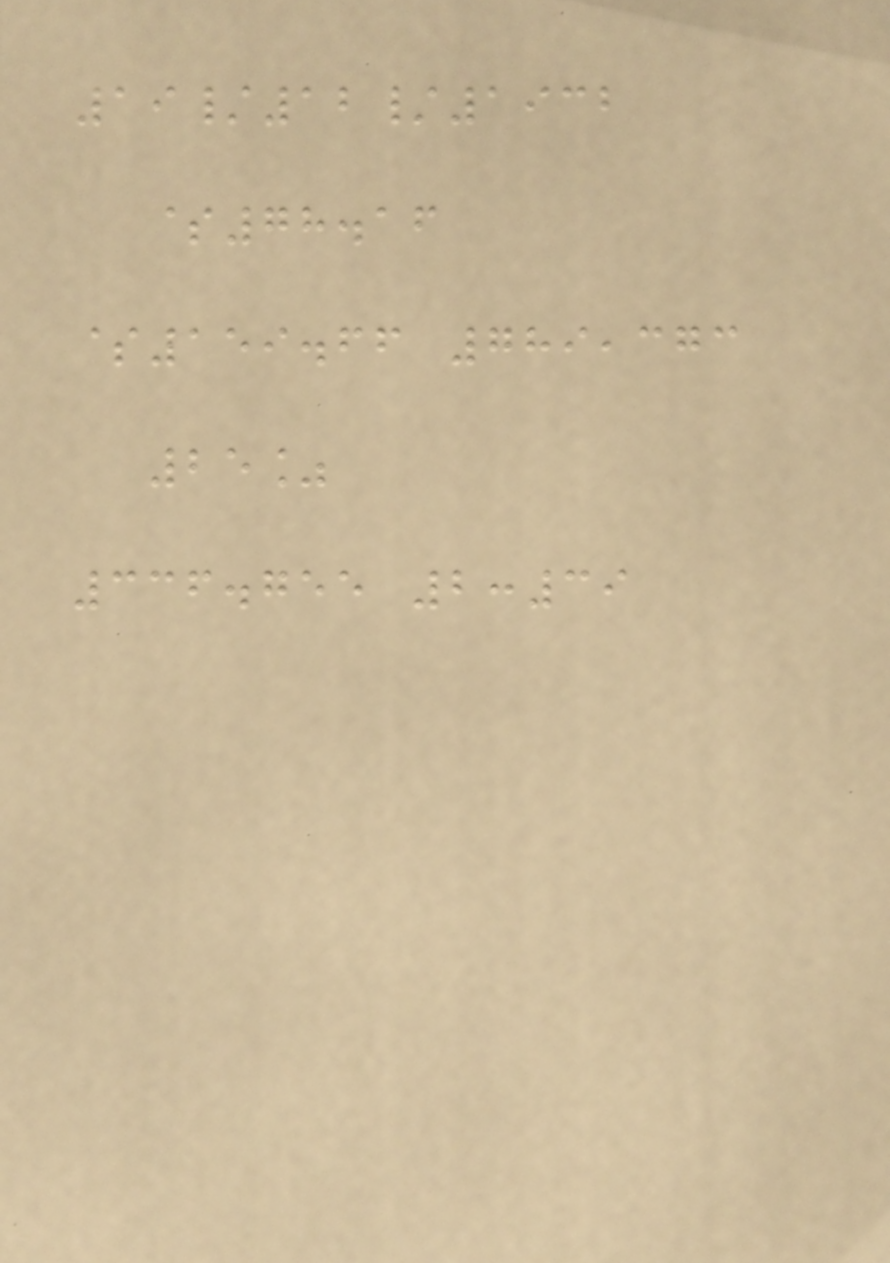19/12/1932
$78.16
$159.66 789,373
25%
336.755 2:39
